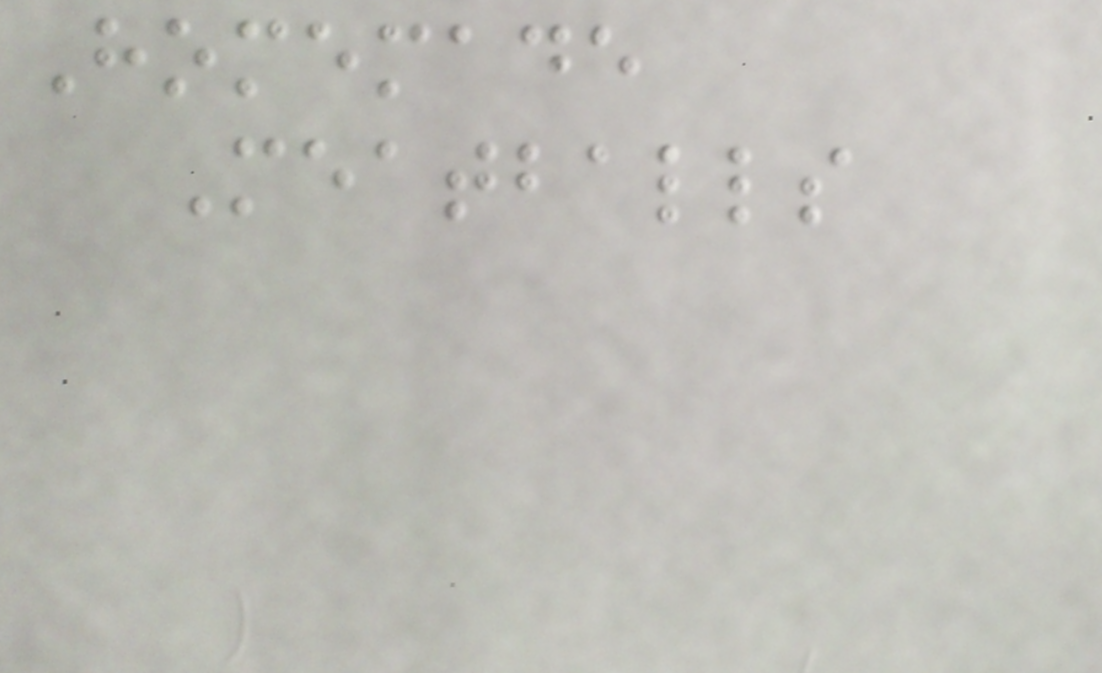Homemade
Meatballs
